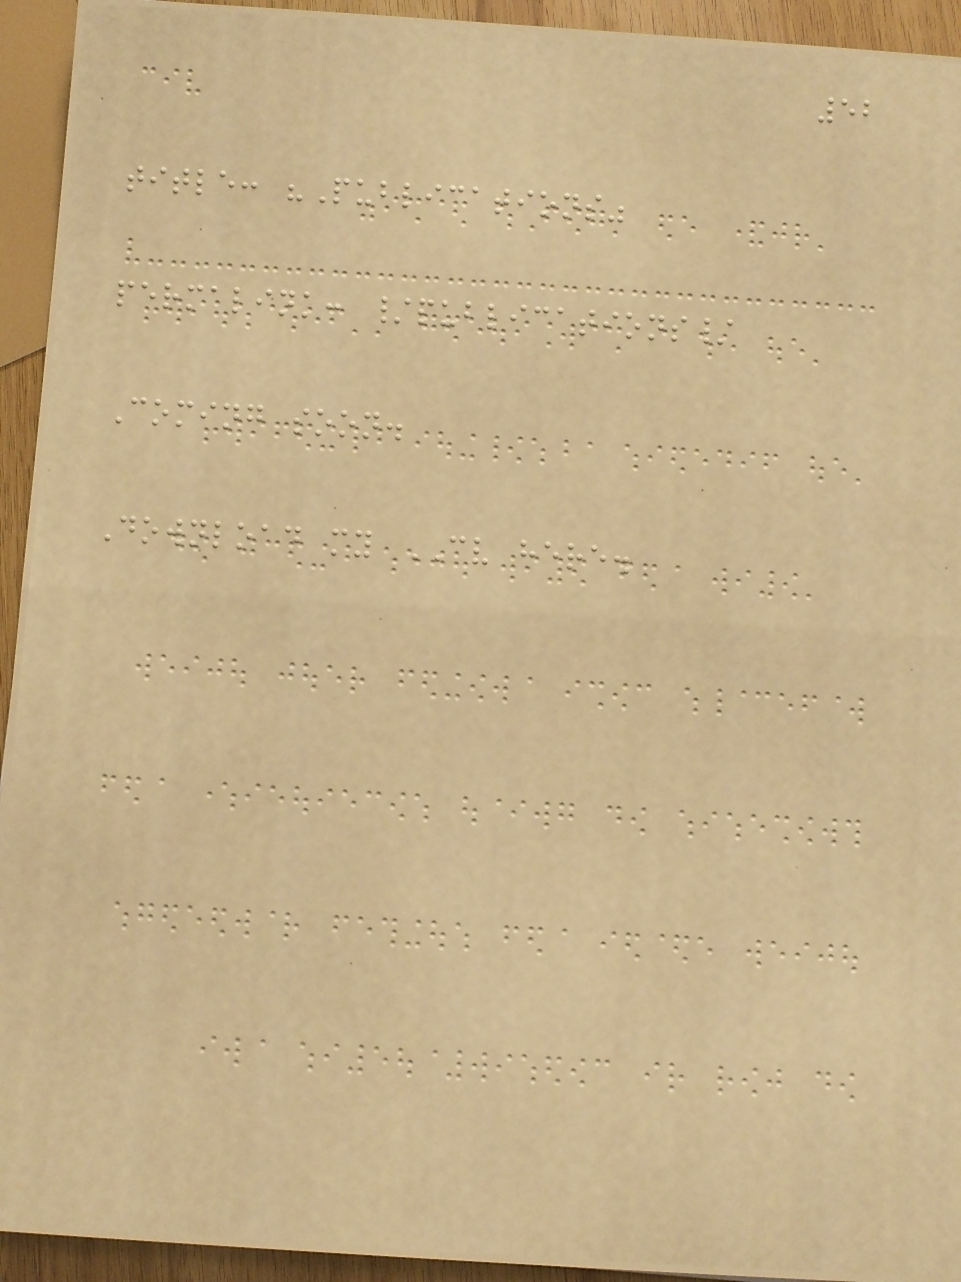52
title: "Publications"
permalink: /publications/
Coming soon.
Download my CV here.
